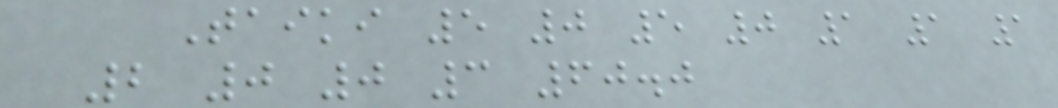Taiki 5 0 5 0 1 1 1
2 0 0 3 60.0
